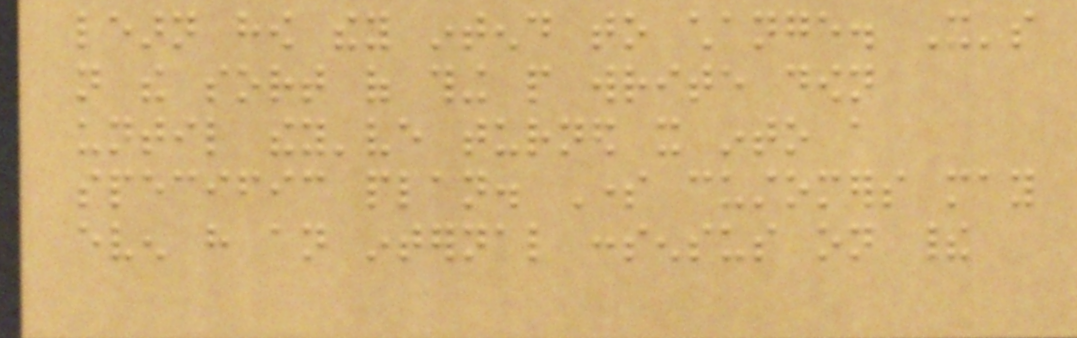learn how they intend to change. It's
not the sort of thing people write down
until they've turned it into a
specific plan. Some customers may
even have an internal consensus on their
